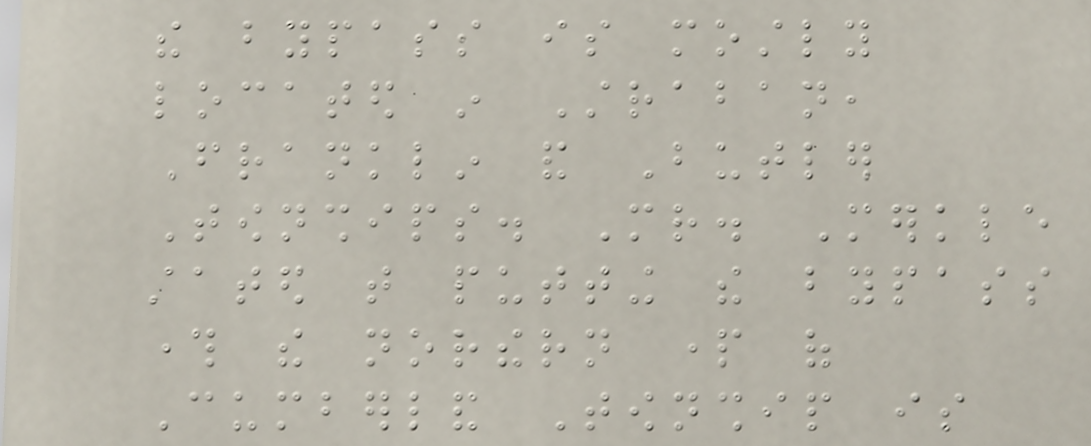the bypass is mostly
located in Straban,
Franklin and Butler
Townships. Mr. Merkle
stated that putting the bypass
through the northern part of
Cumberland Township is
